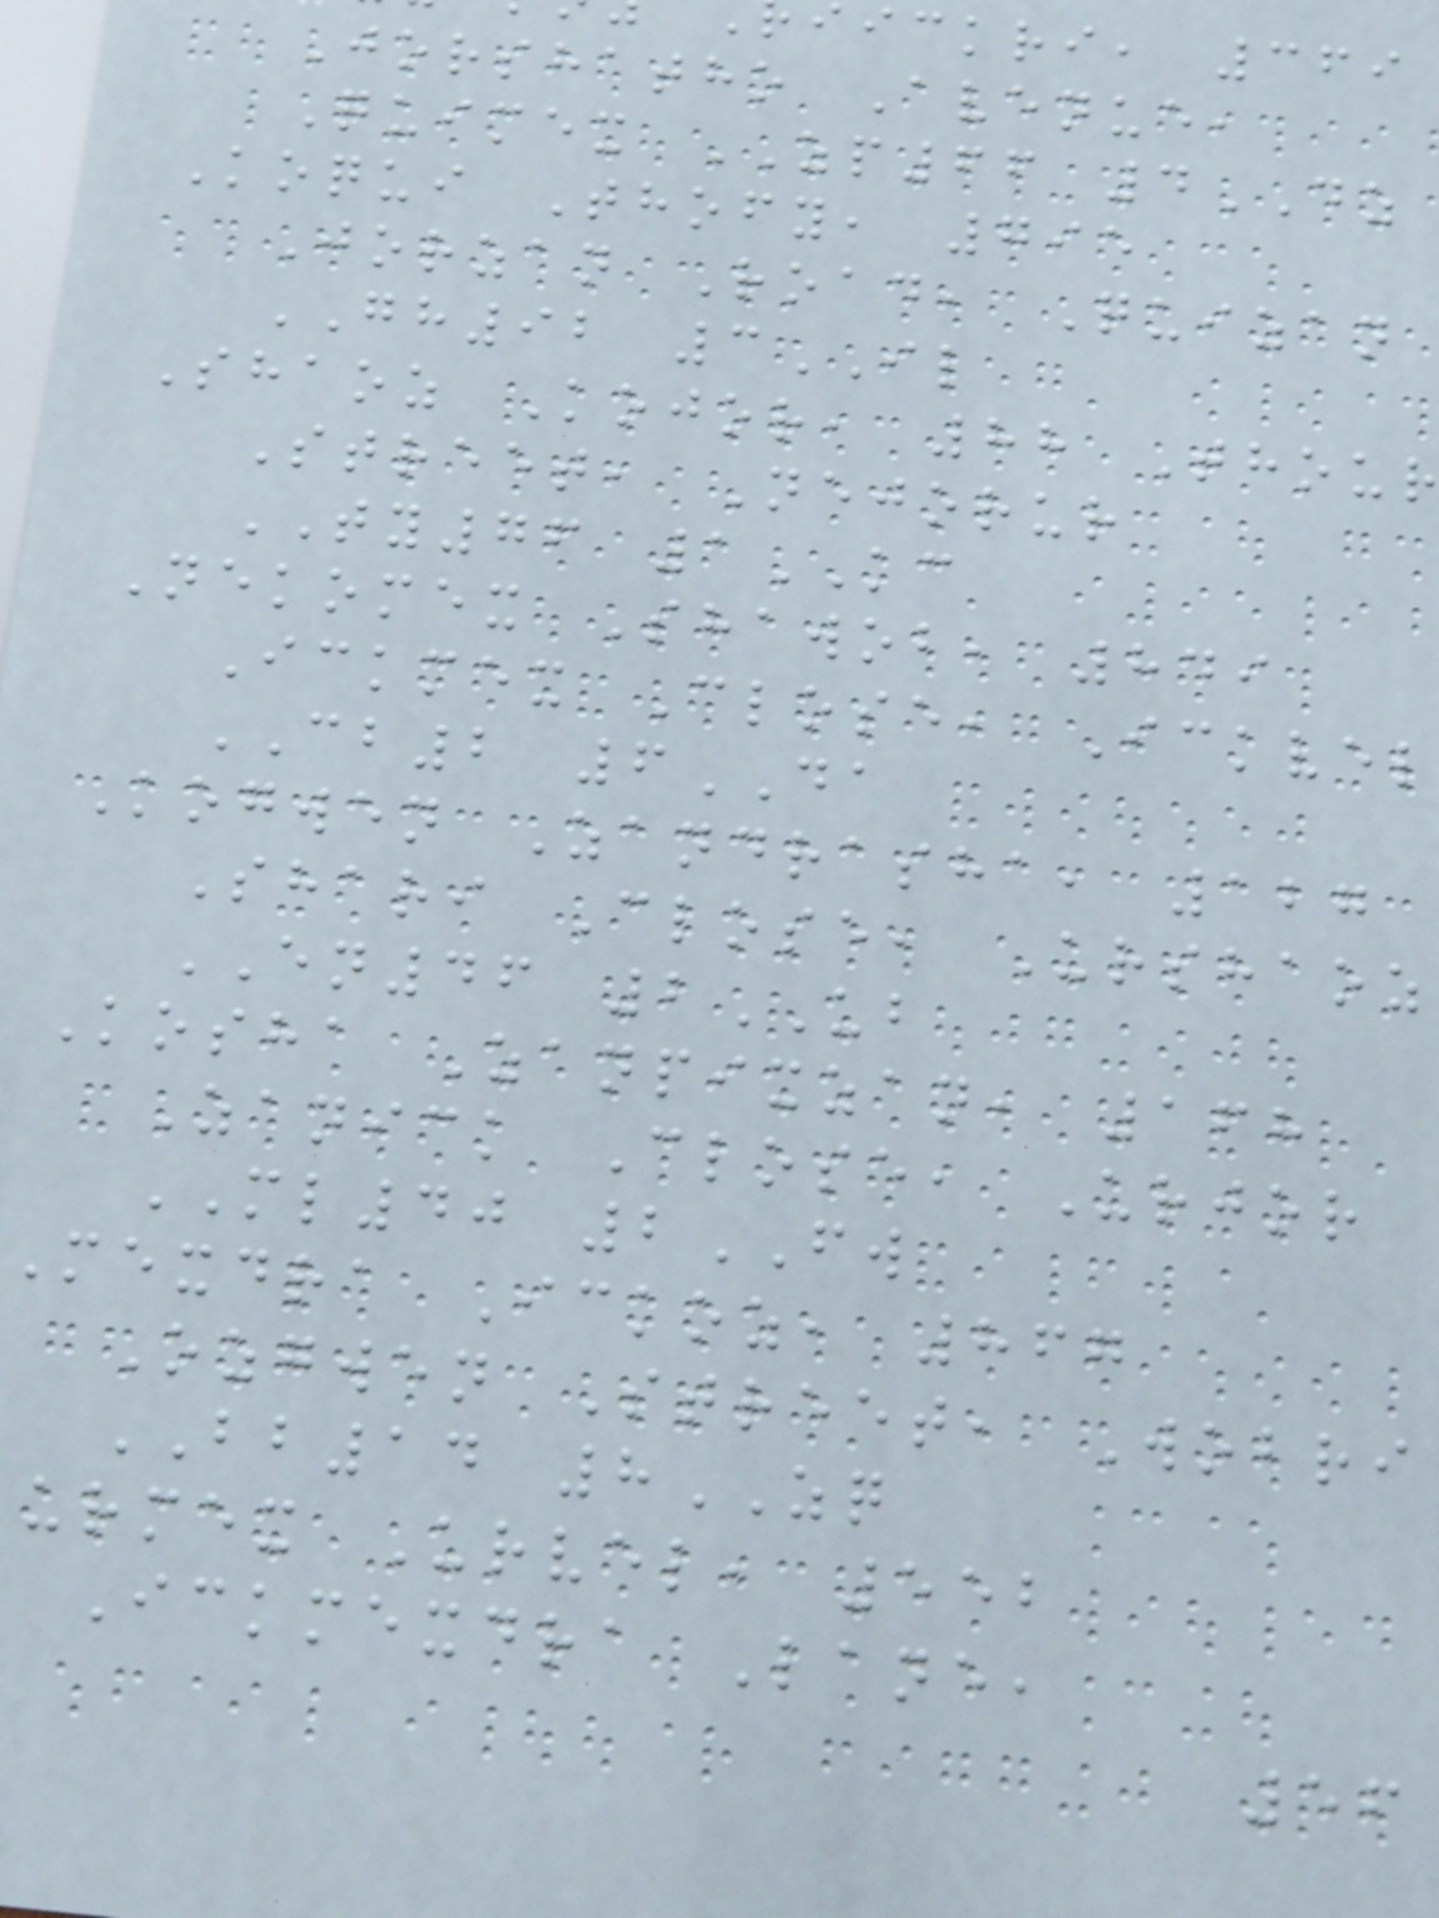ickri, 369
Jorshatho Avenue,
Quimex ZP66 4DZ
Koqui Thofy, 795
Jorzan Road, Quizan
GH92 3IL
Shaoz Kojor, 88 Thour
Street, Nejorur
TY76 1KC
Nekomex Shawob, 849
Ickmex Close, Ickvel
CB2 6DA
Kogwen Zandrasha, 127
Shari Close, Urshaoz
EN46 2UB
Kosha Zanpixzan, 168
Zanick Close, Urjor
ML40 2FW
Mexdra Ickoz, 867
Ozgwen Street, Wobri
BB14 8ZQ
urmex Urvel, 552
Ickmexdra Lane,
56
